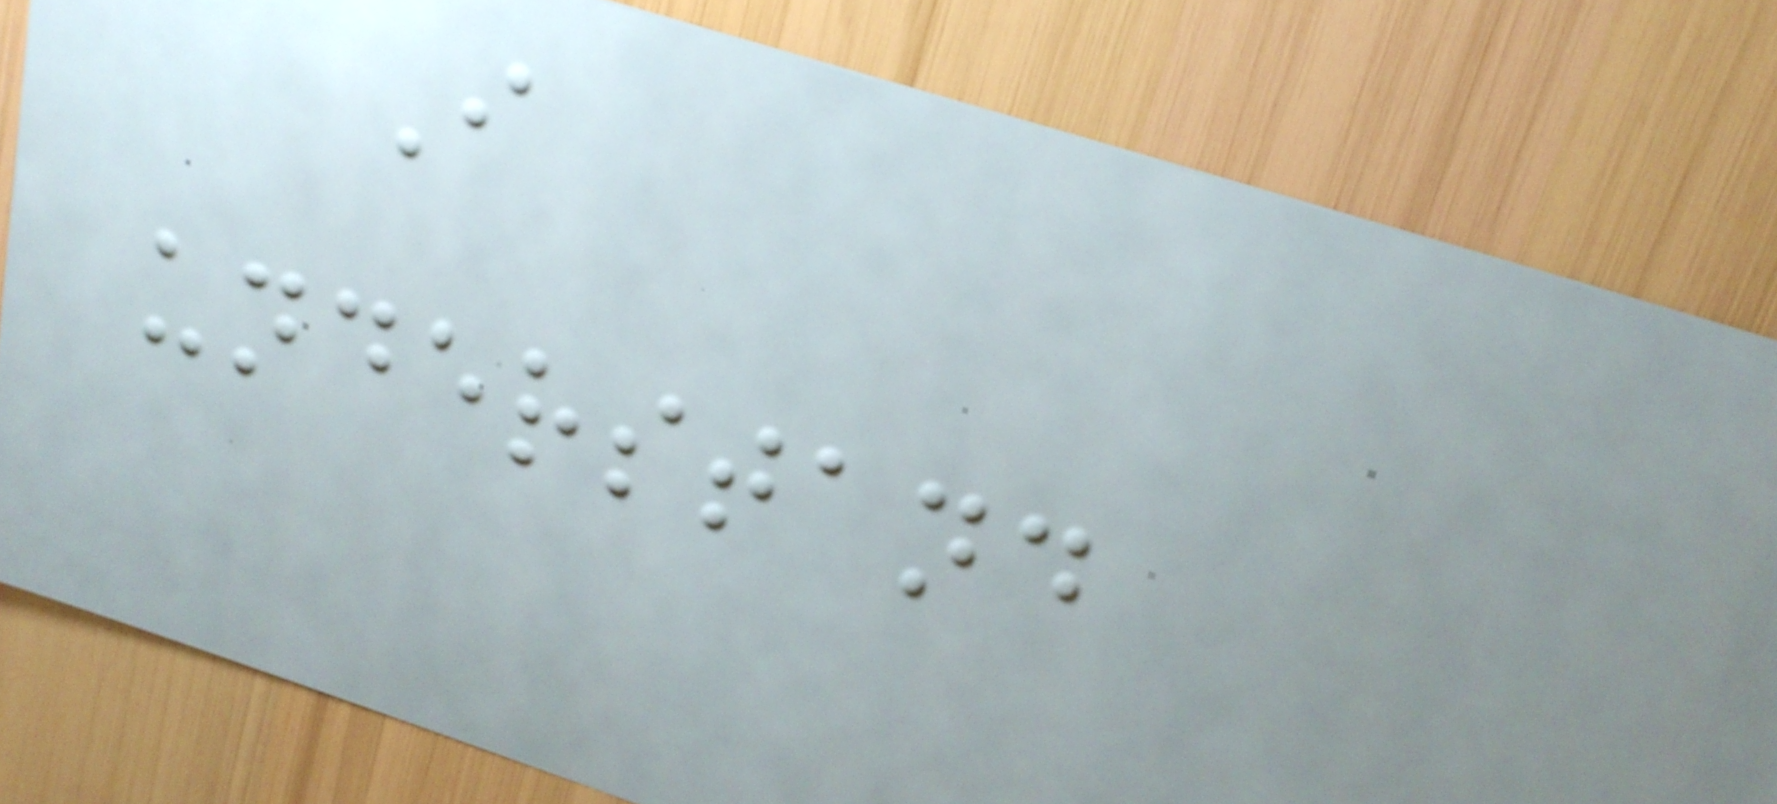I
understand
